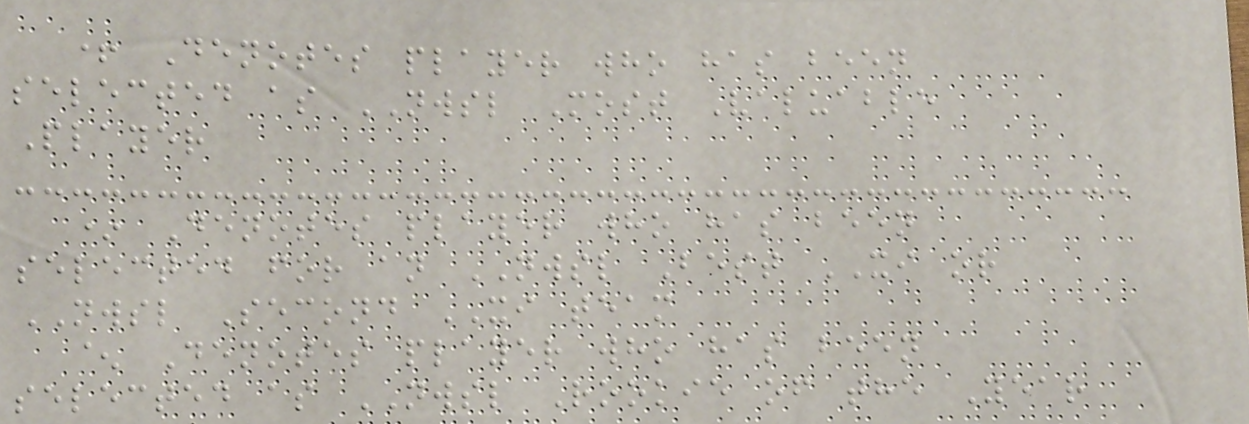+ Denotes player who has been
selected as NWSL Most Valuable
Player
* Denotes player who has been
selected for an NWSL Best XI or
NWSL Second XI team
^ Denotes player who has been
selected as NWSL Rookie of the Year
